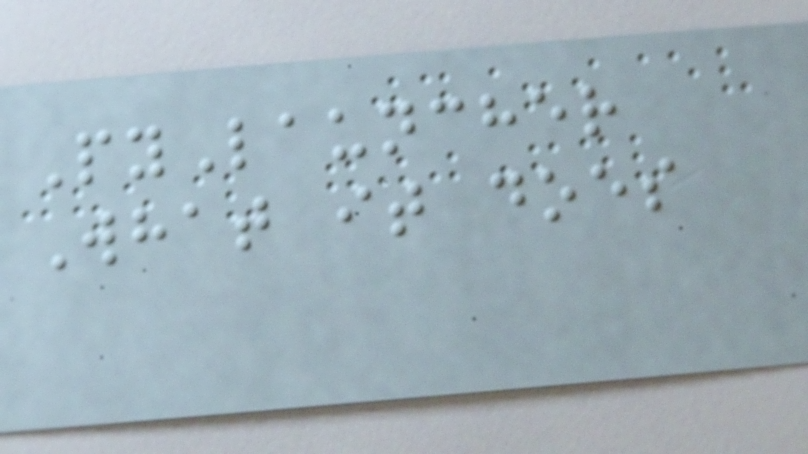PyLauncher
What it does
